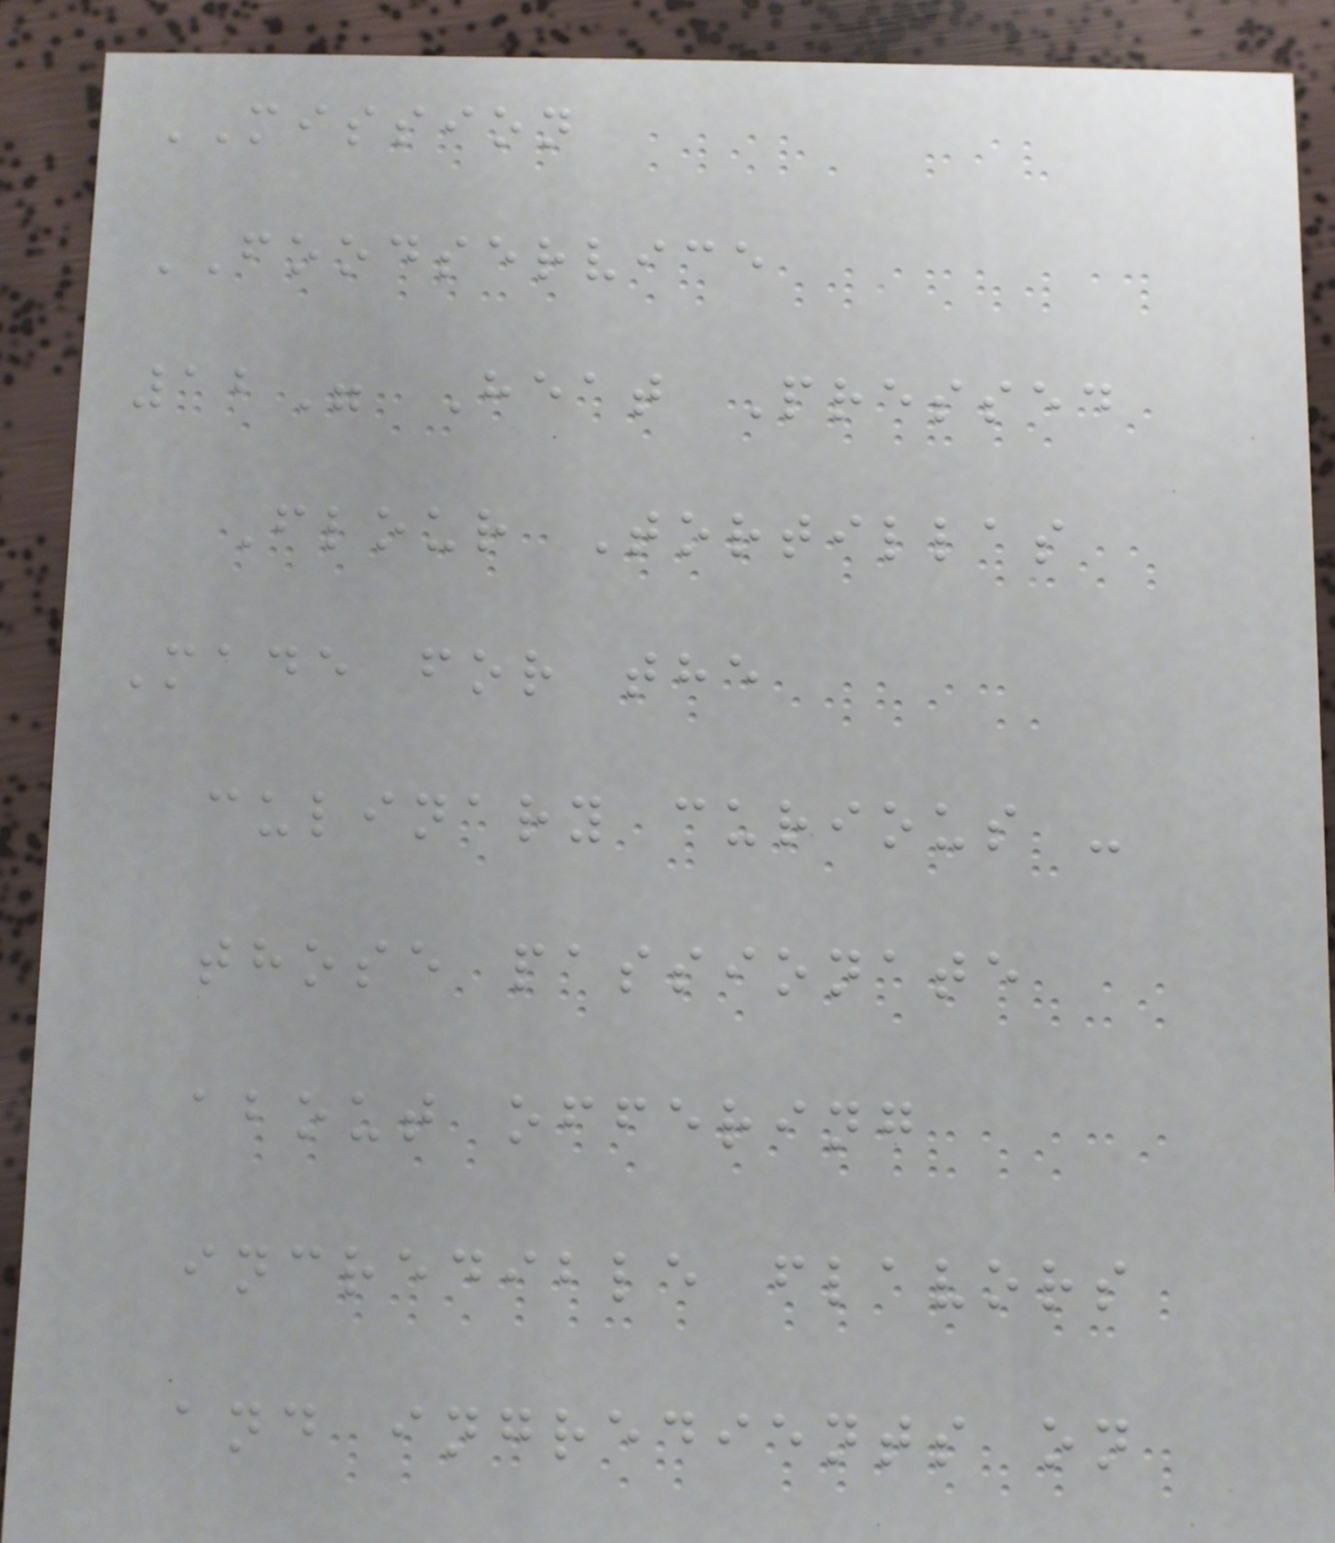MISSION
FOODSERVICE
12" Heat Pressed
Flour Tortillas
Made for the
culinary curious -
those passionate
about offering
incredible flavors
and ingredients on
